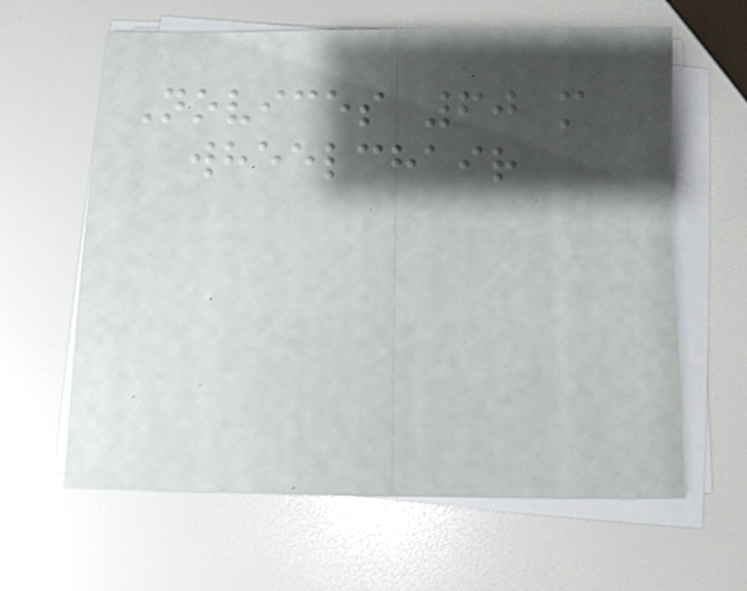Novices 60 m
wheelchair
